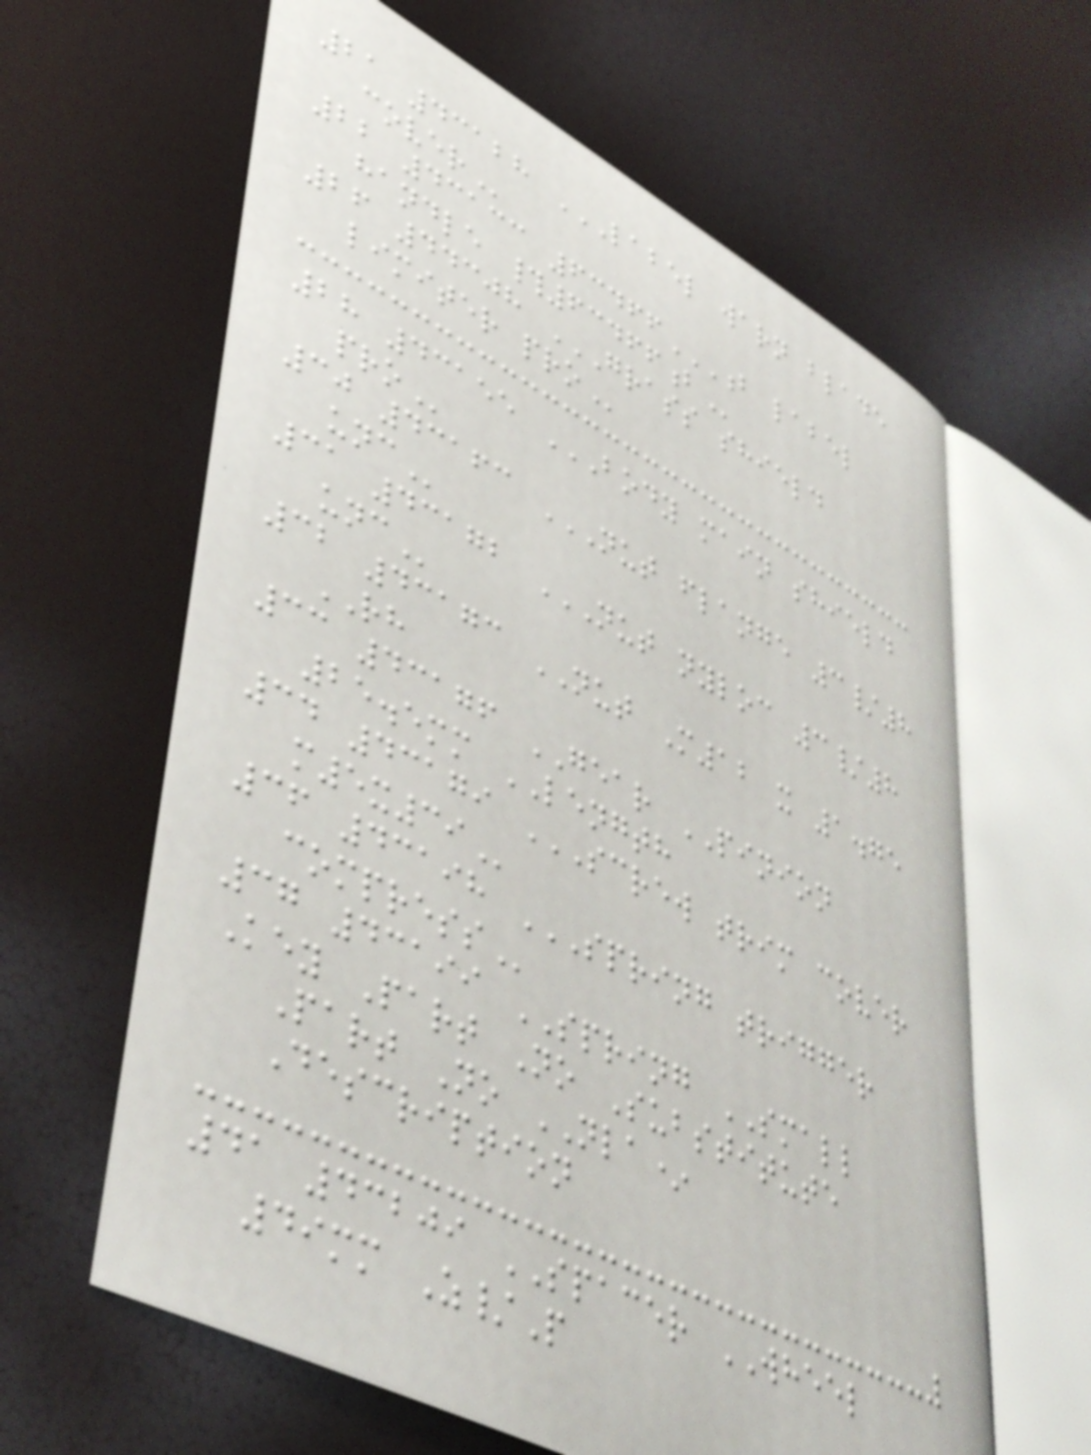21 43128 LABEL WARN BLADE
COVER
22 43133 63466B LABEL
HANDLE #63466B
26 44308 GRASS SHIELD
LIMITER PRO
28 43155 BODY MAIN SHIELD
PRO
30 43163 NUT FLANGE 3/8
UNC
31 43172 NUT NYLOC 3/8
UNC
32 43173 NUT M12 x 1.75
RH
33 43176 GEAR PINION
25.5mm LENGTH
34 43179 SCREW TRIM COVER
M5X39
36 43198 SPRING TRIGGER
COMPRESS
37 43199 SPRING SMALL
Key Part No Substitute
Part No NLA*
Description
41 43209 SPACER WHEEL
49mm Z/P
